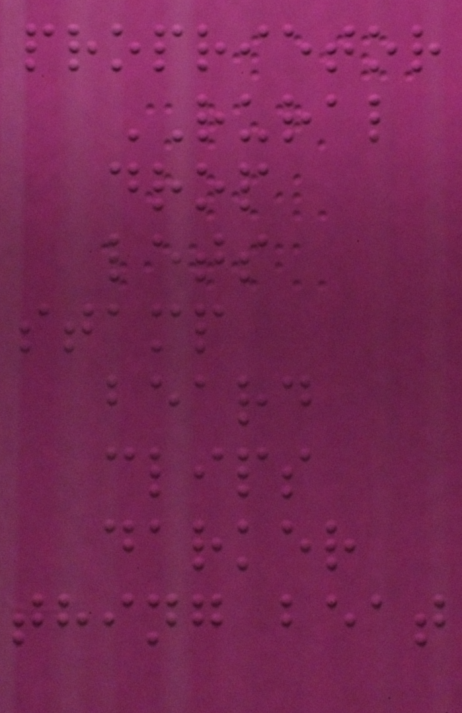proprietor
RURAL
drop
lets
stamp
beard
clips
darker
thing beat
